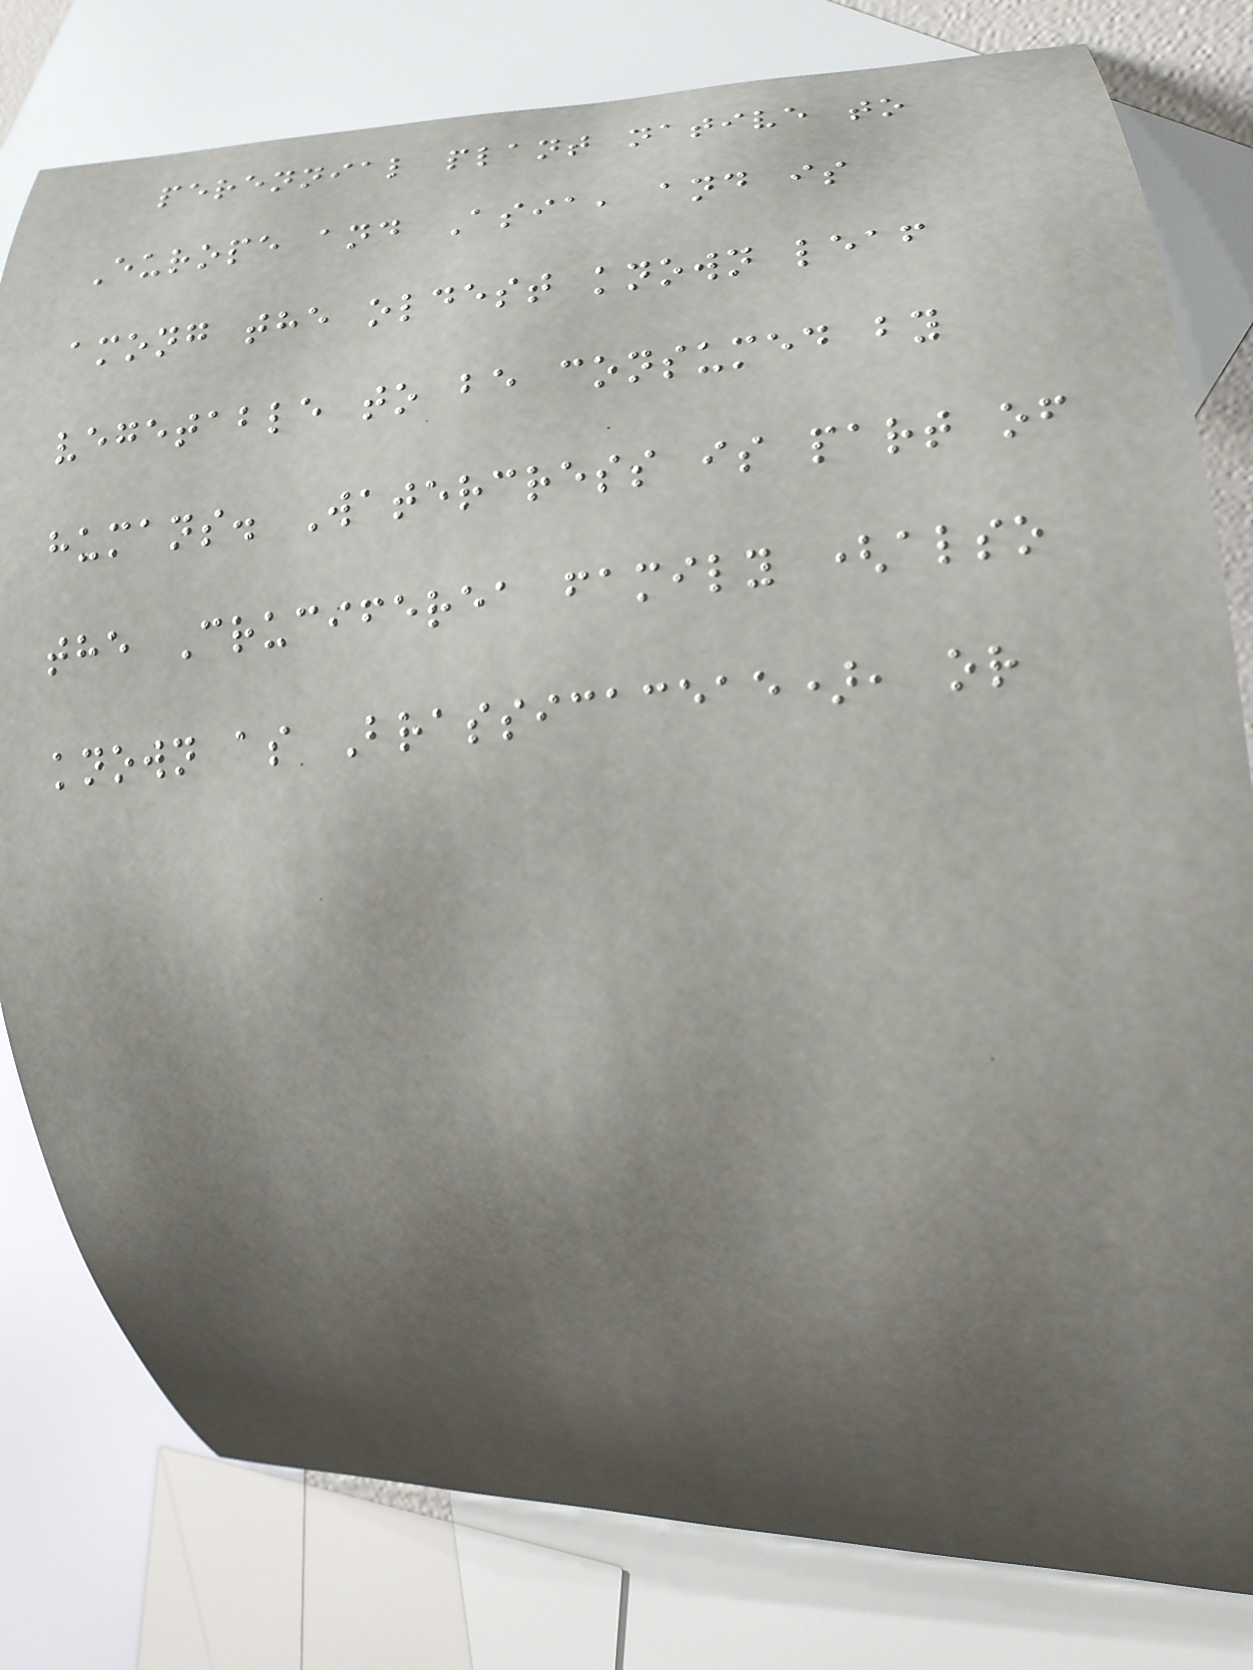perennial plant native to
Europe and Asia, and is
among the oldest known leaf
vegetable to be consumed by
humans. Watercress is part of
the Cruciferea family (also
known as Brassicaceae), or
